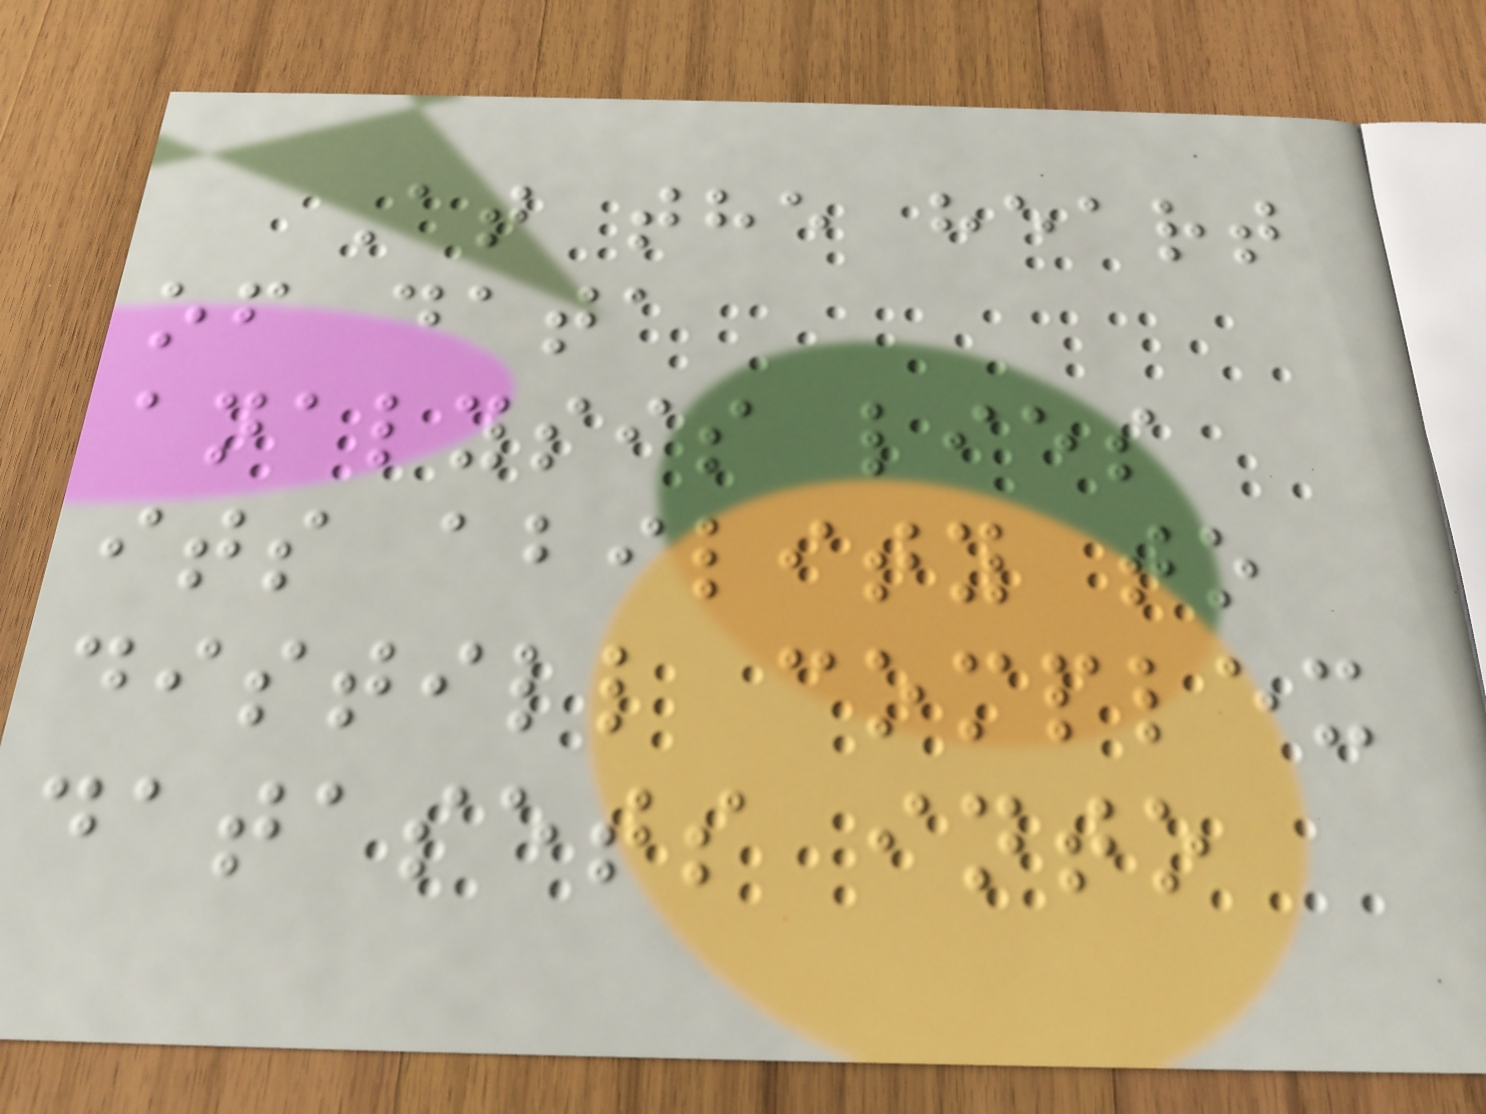At the heart
of data
analysis lies
its ability to
distill complex
datasets into
